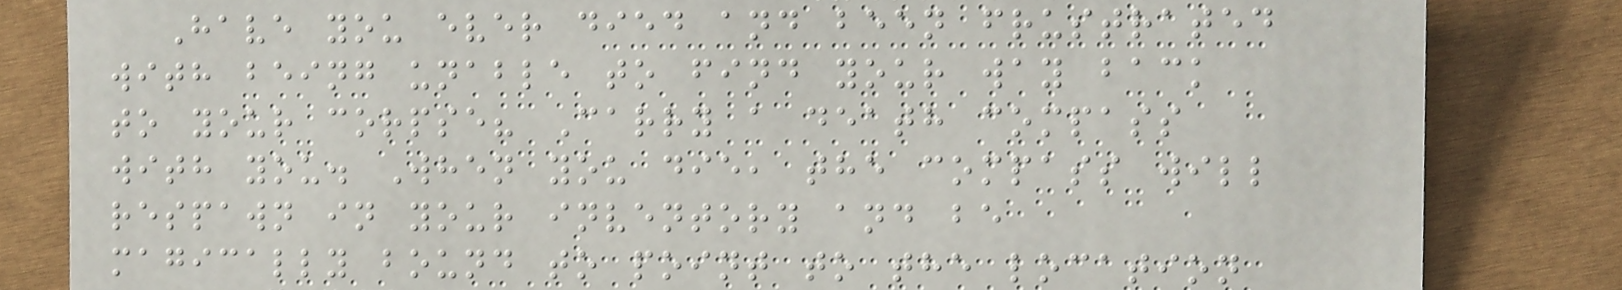Have you ever died and been frustrated
with being unable to find your way back
to your corpse? Carry a death compass
with you. When you die, the compass will
respawn in your inventory and be
magically bound to point to the location
